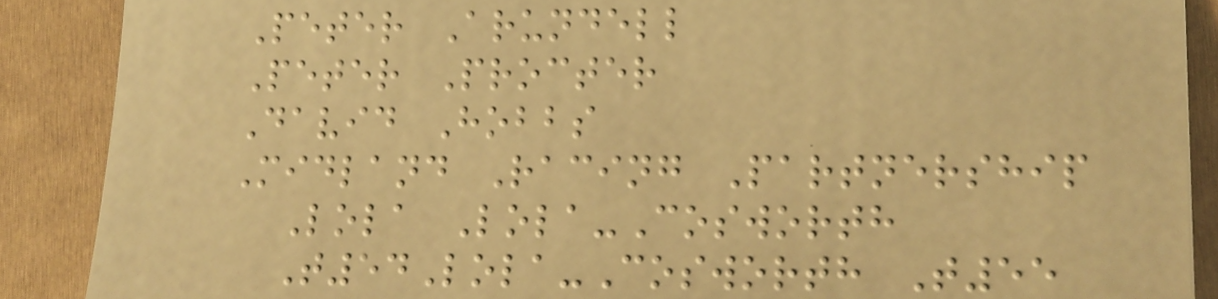Peter Arundell
Peter Procter
David Hobbs
Midland Racing Partnership
Lola Lola-Cosworth
T54Lola-Cosworth T55
